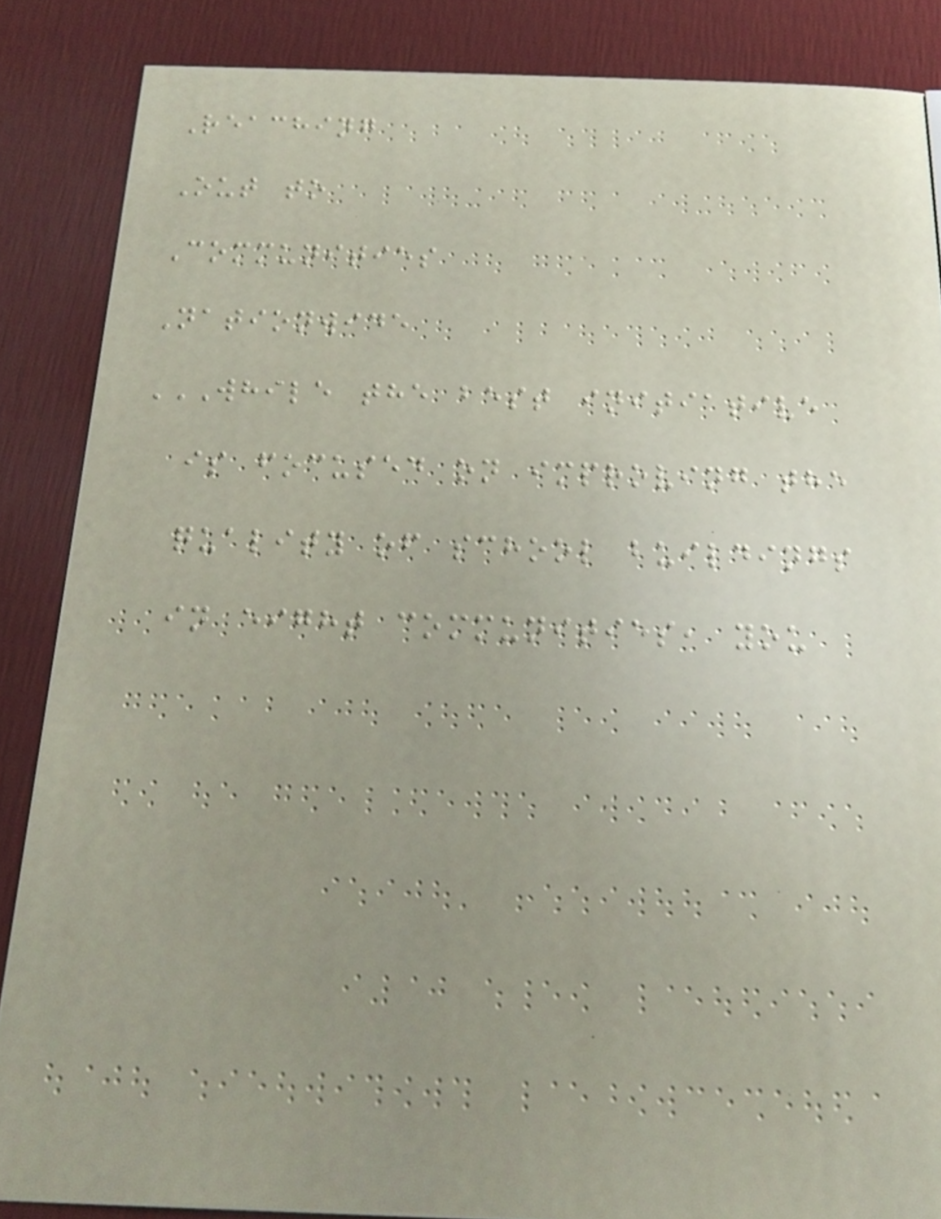Reaching
Out to
Communities
Nationwide
WHILE THE BEST INITIATIVE
IS FOCUSED ON IMPROVING THE
QUALITY OF SCHOOL BUILDINGS
IN EIGHT COMMUNITIES, YOU
